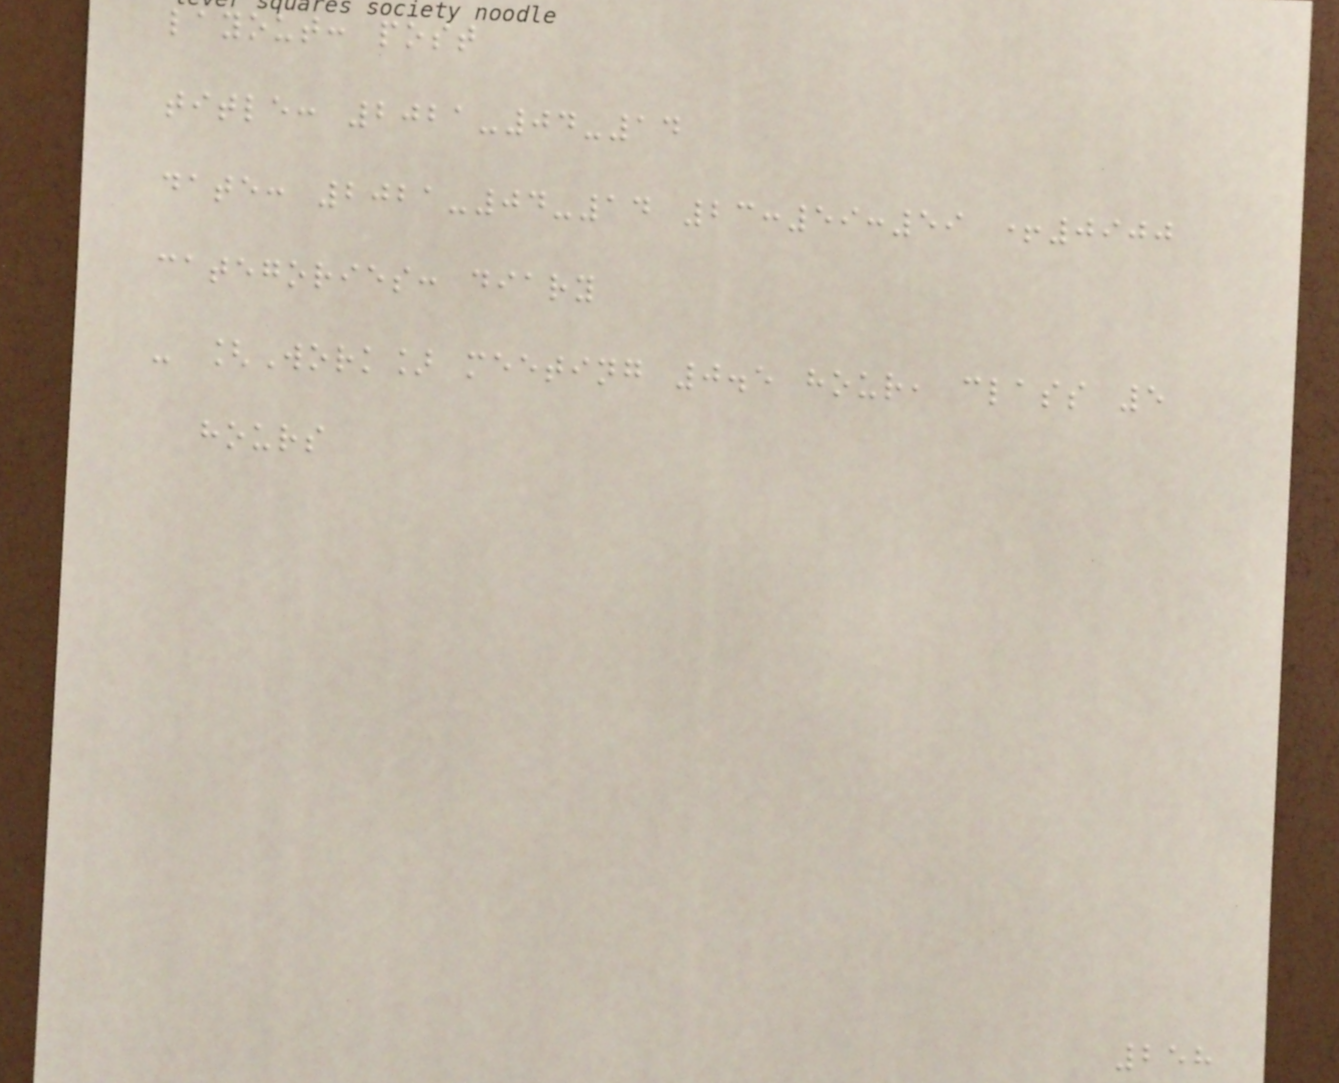layout: post
title: 2021-04-14
date: 2021-04-14 23:59:59 +0900
categories: diary
- [Work] meeting 0.5 hour, class 5
hours
258
